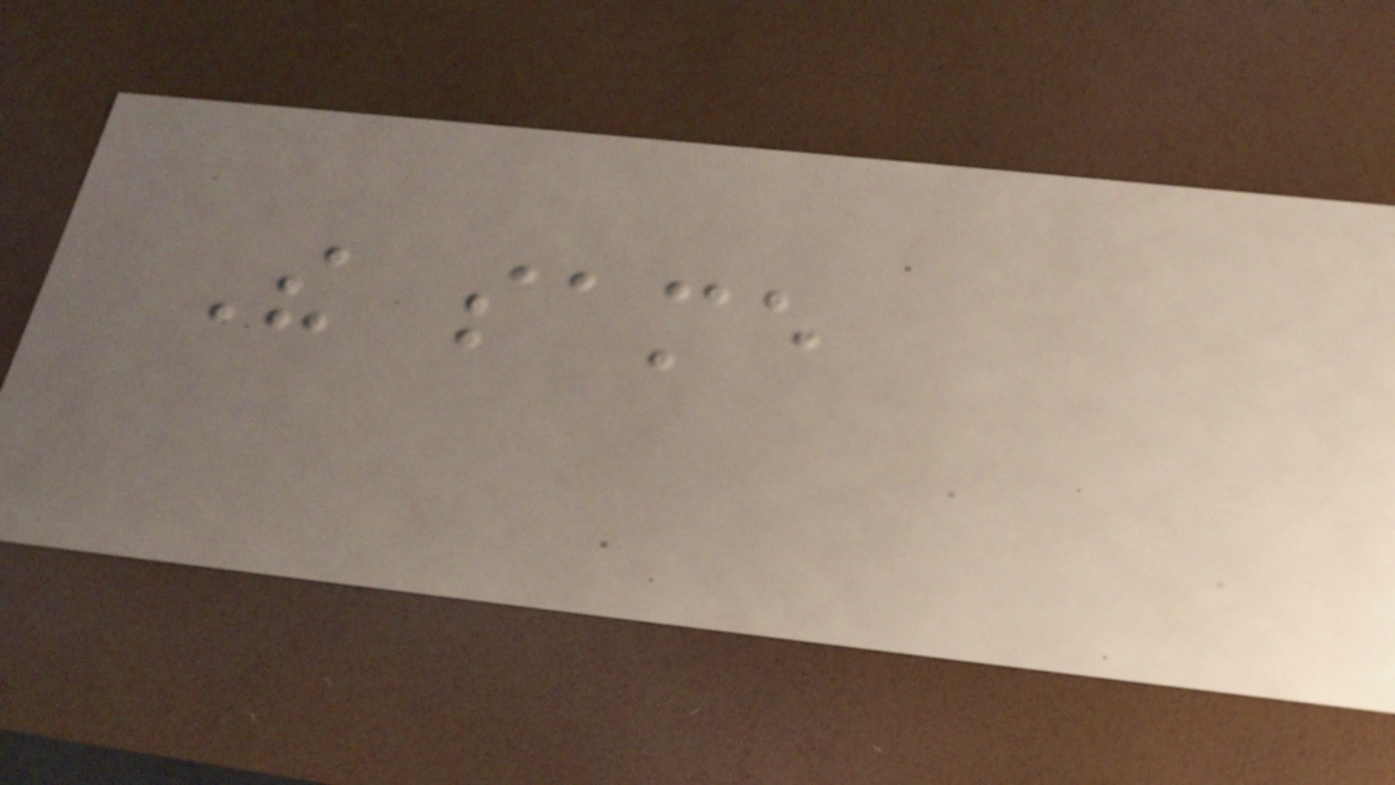The same
